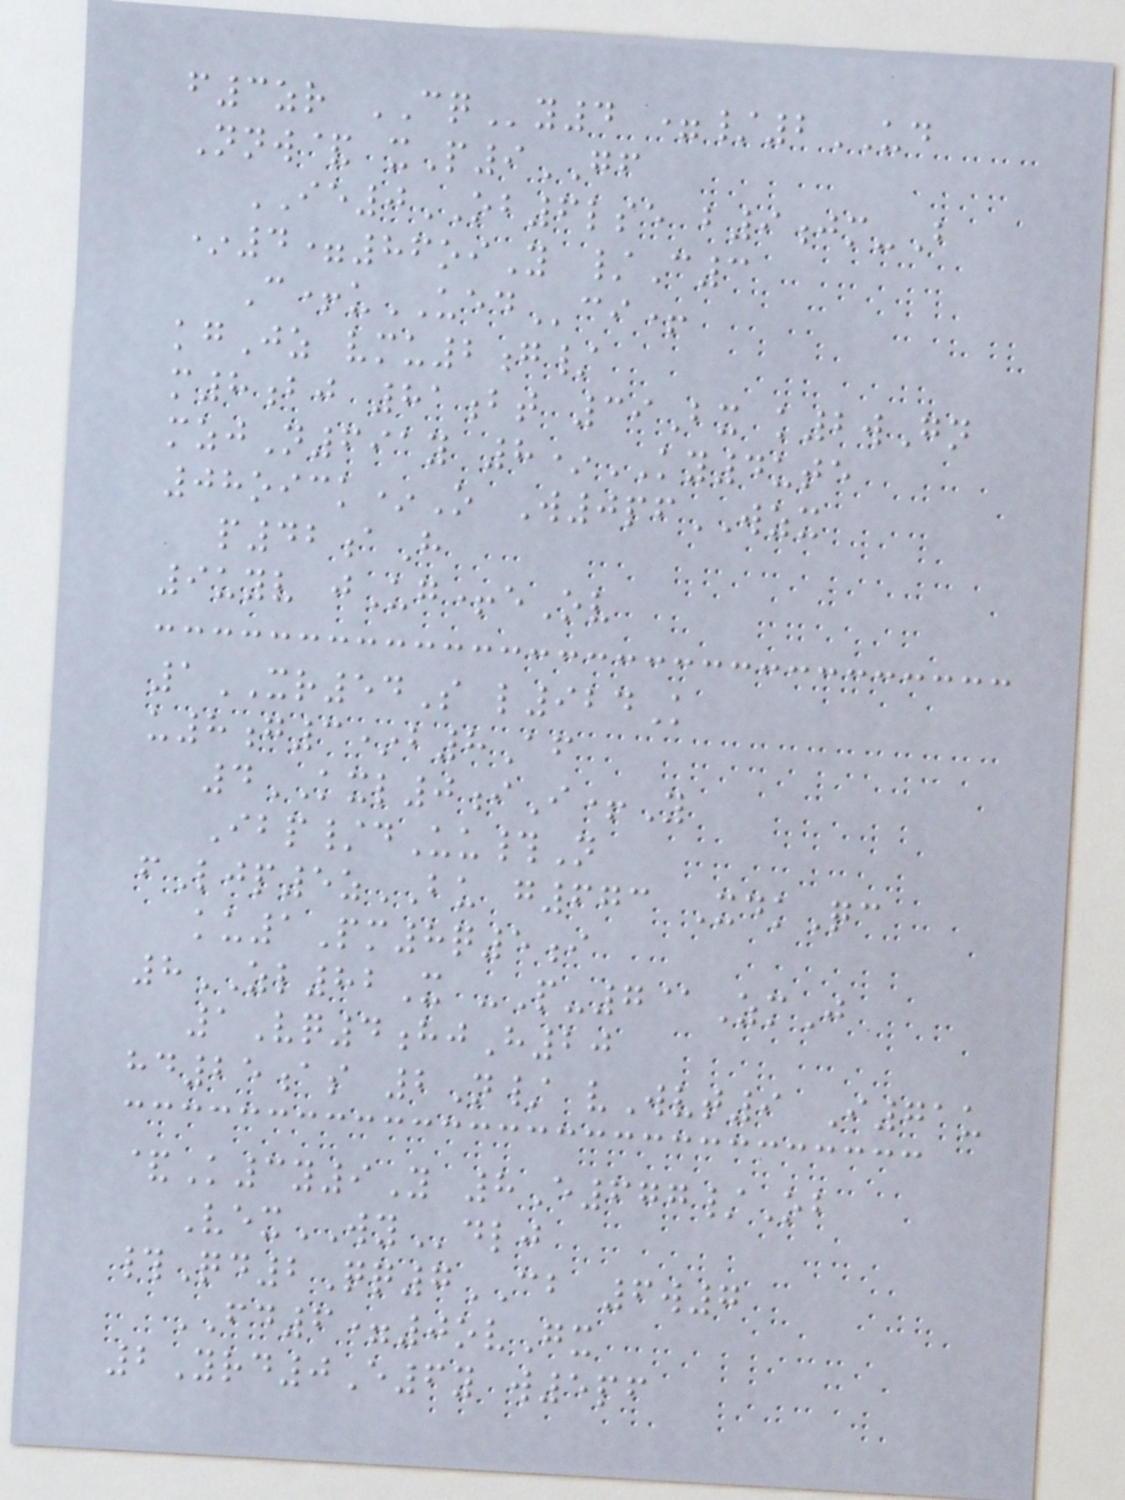f3zr CQy4 =/2UD
Nnw& xP9GF
IE0OB6lse b9jm-B
*4=86oiY /C3
C+uUEDci+
kgJz vmu2g/
m8bj 81bt 39Bx k2wGn
mzjN691y 8*KY4ute
08oick*O W0pfWZX
p42aH
9uyv jUg+eOv
1XR54S l924K
u8g3*b8Af
4KXL0iI+Y
Ibp/dUu#N
fLjp5zBU g673 XdkQc
ku1Pm8q5i
8ZL82X -P-7@ZmJ
1Vq4hjH20
hd25as 2N/ vWvt9 I71u
&K3y9Y 8E677/Ob
VexWYdlj
#Qd2Qq7CB 6w7
FD6=0ovGx
2Yrd0E6y w5pf
